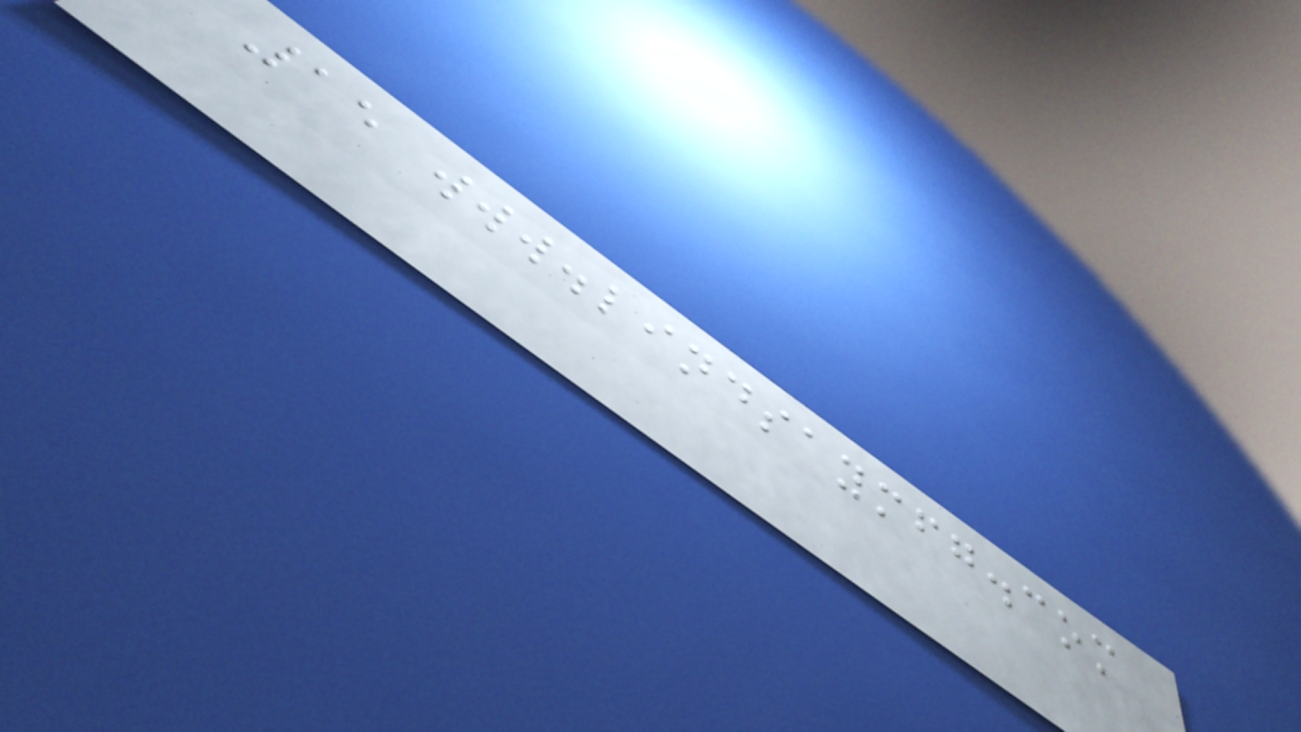15 www.lindsaymfg.com
